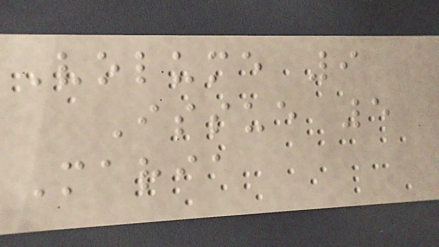Volume 9
Issue 5
Maria
